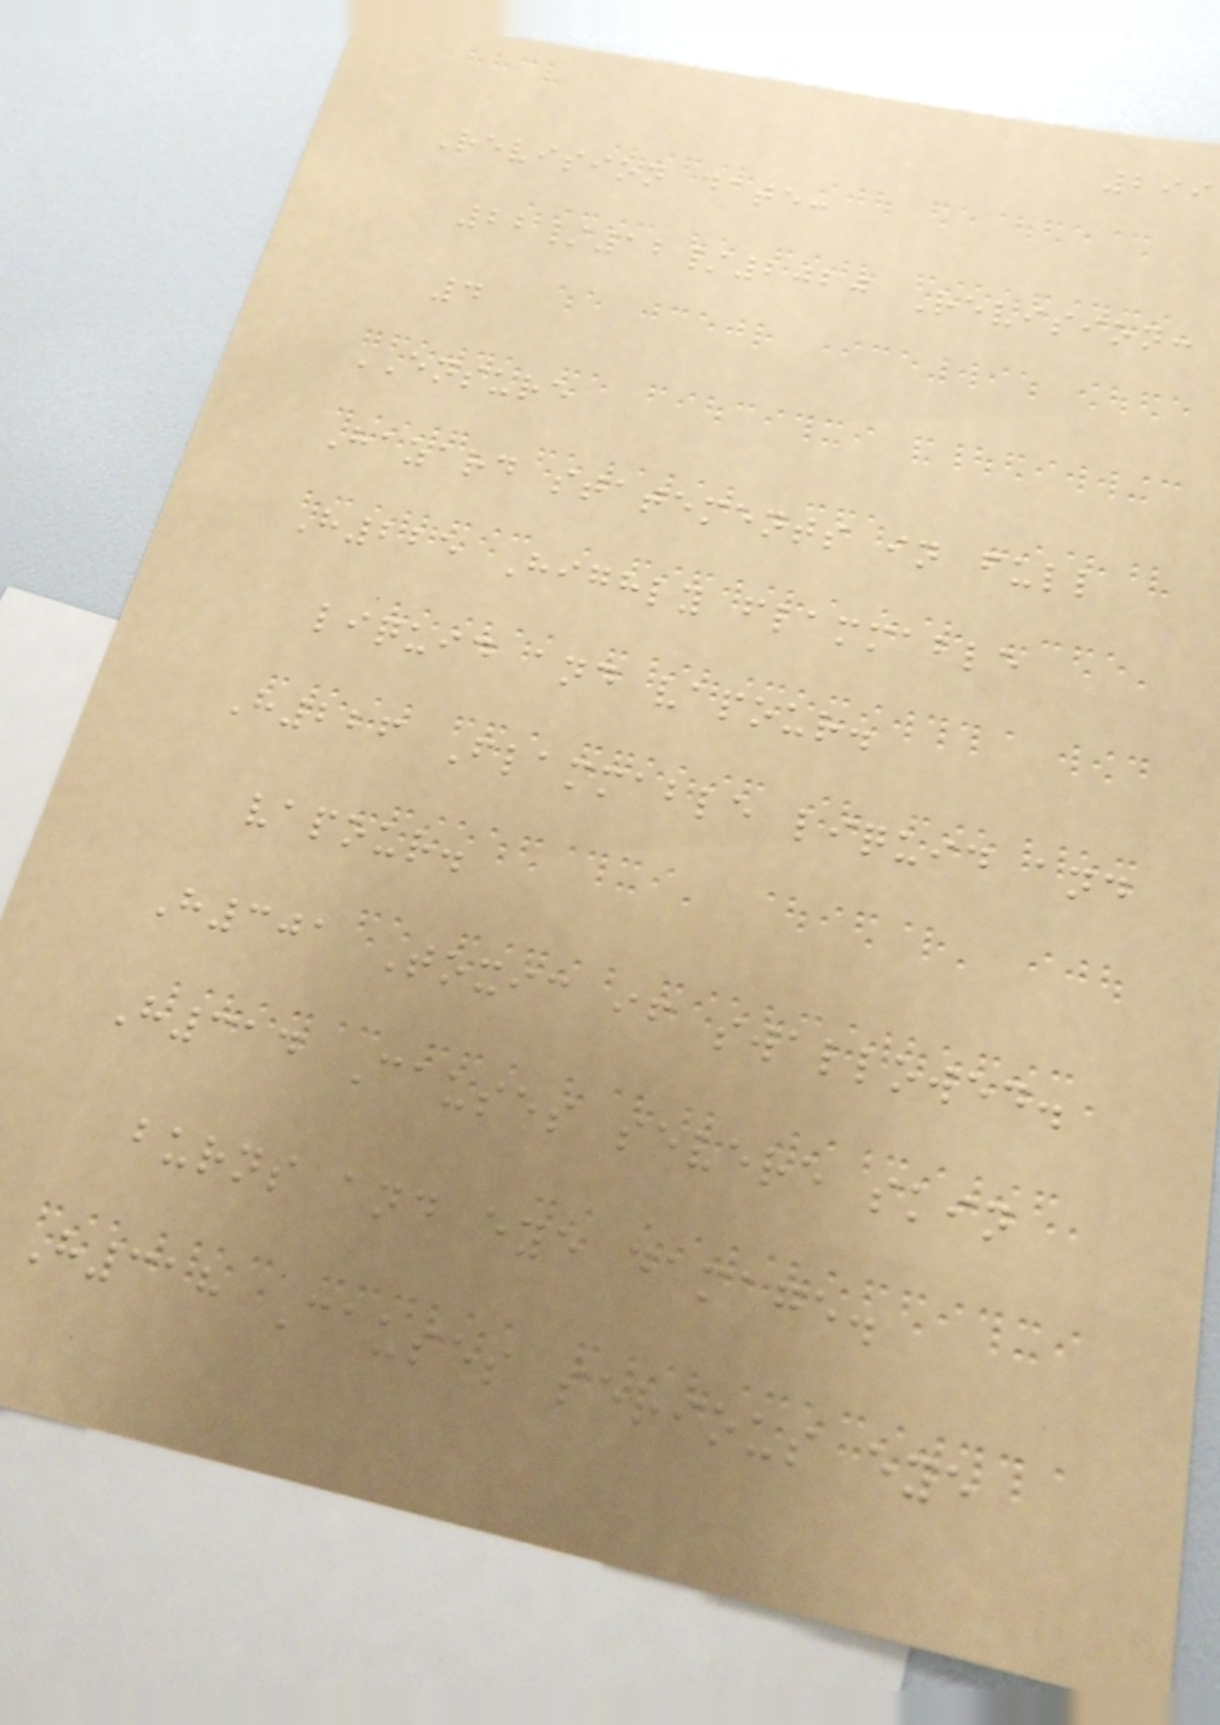299
Revision date:
22/12/2020 Revision:
4
ENSURE
Hazard statements in full
H225 Highly flammable
liquid and vapour.
H226 Flammable liquid and
vapour.
H301 Toxic if swallowed.
H314 Causes severe skin
burns and eye damage.
H318 Causes serious eye
